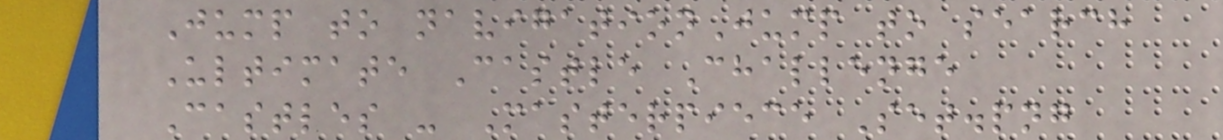Jump to navigationJump to search
Ultimate Castle Challenge
Castles - Masterpiece Set.png
